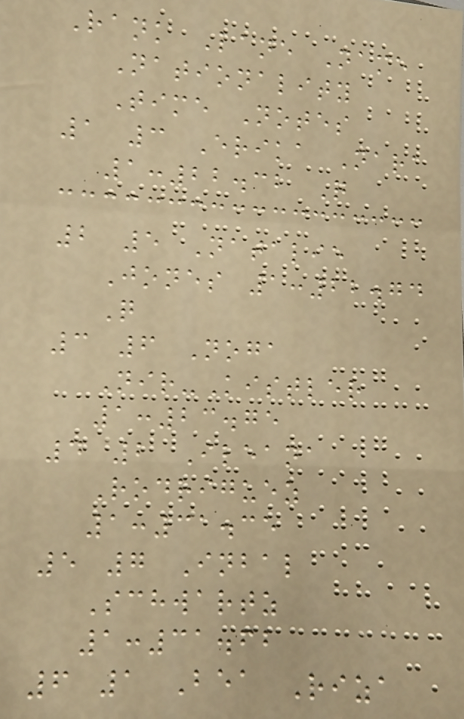Rank Lane Name
Nationality
Time Notes
1 3 Erika Nara
1:22.32 Q
2 5 Natalie
Jones 1:22.74
Q
3 6 Noga
Nir-Kistler
1:23.75
4 2 Ileana
Rodriguez
1:31.35
5 7 Inbal
Schwartz
1:31.62
6 1 Bea Riza
